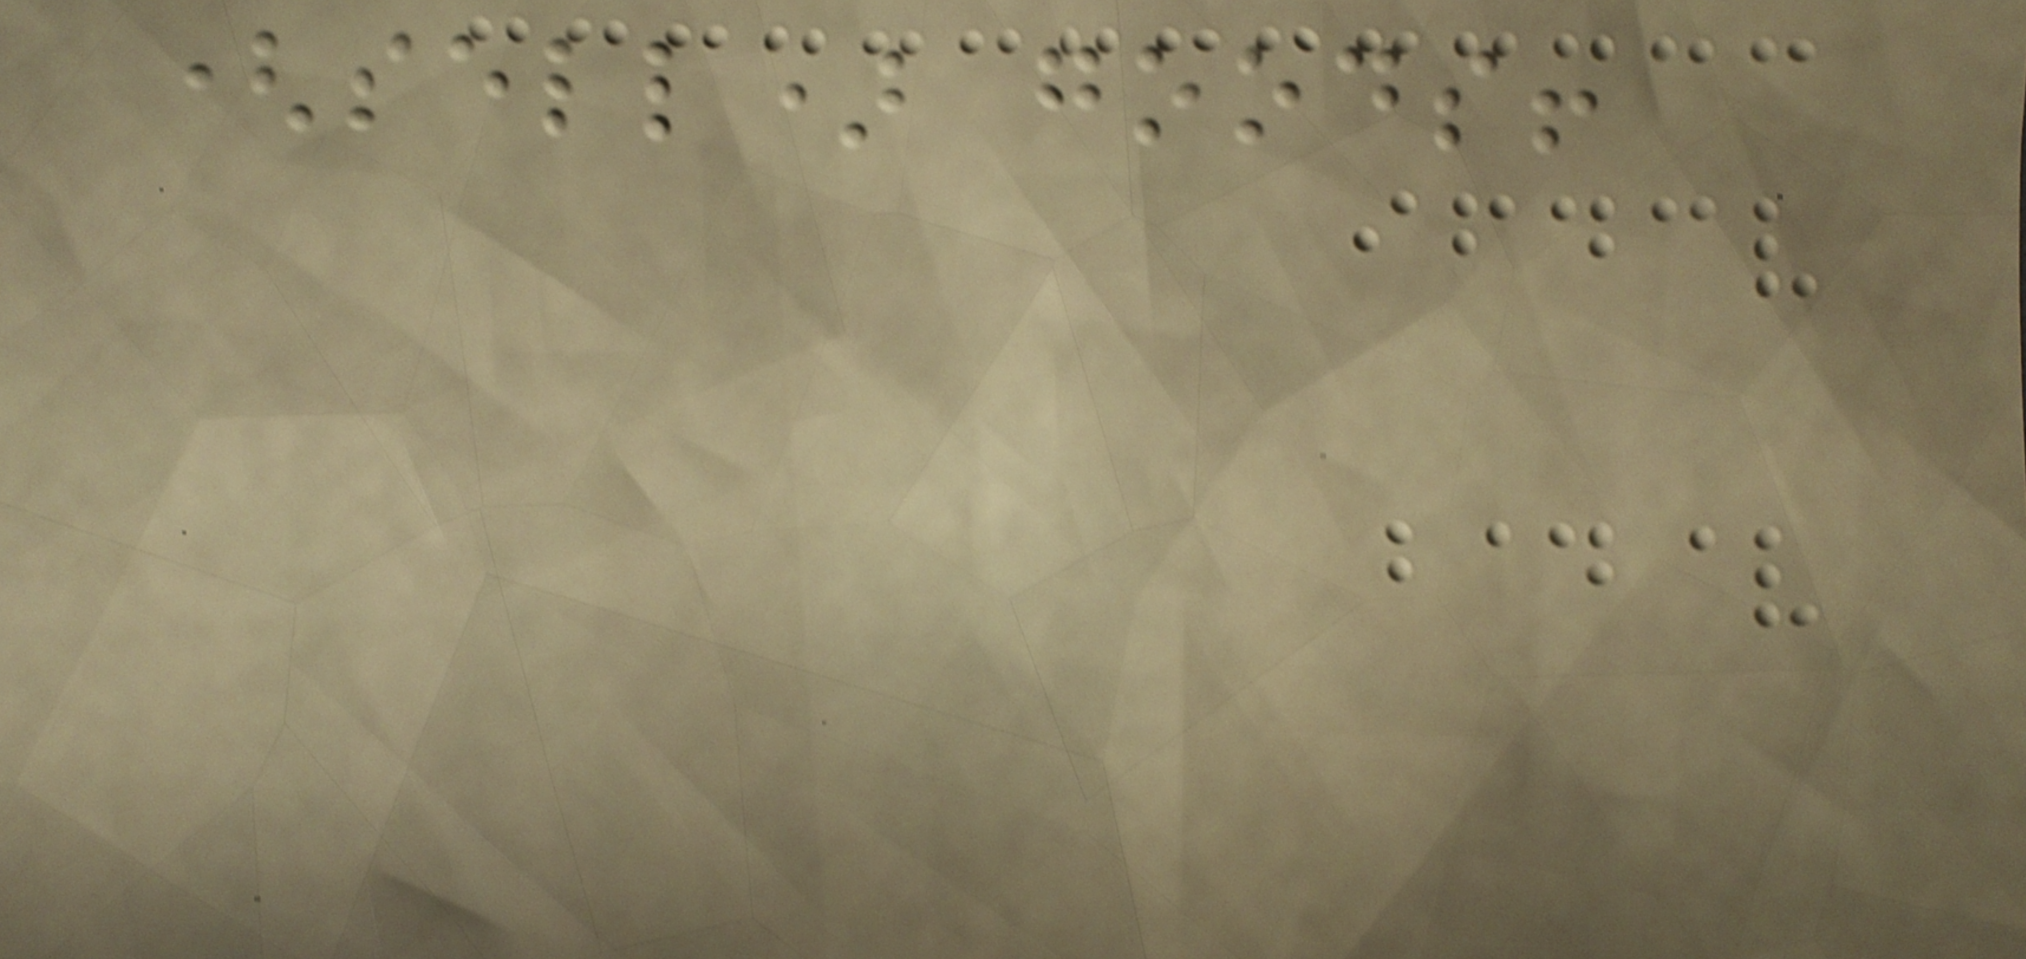(sell) goods!
